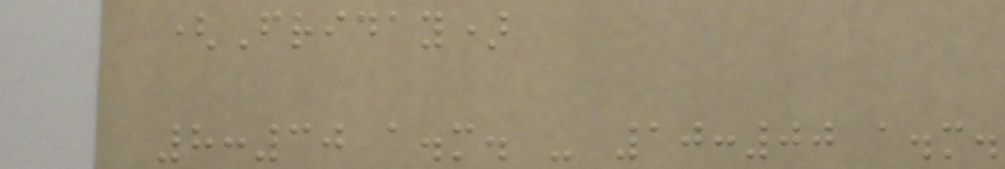(Friday)
8:30 a.m. - 10:00 a.m.
